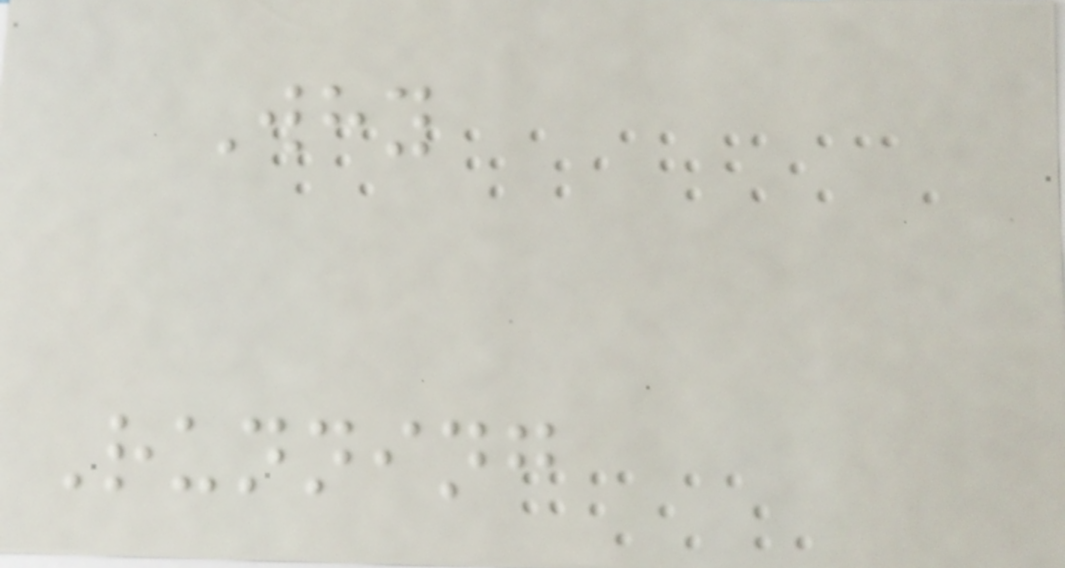Why
Running
